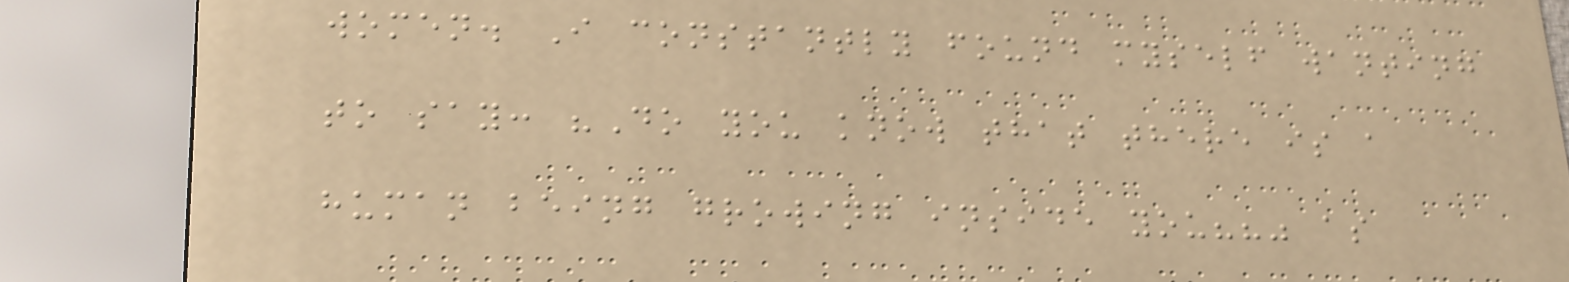women. I constantly found myself wanting
to say: "Do you know that there is a
human being growing inside you??" as
